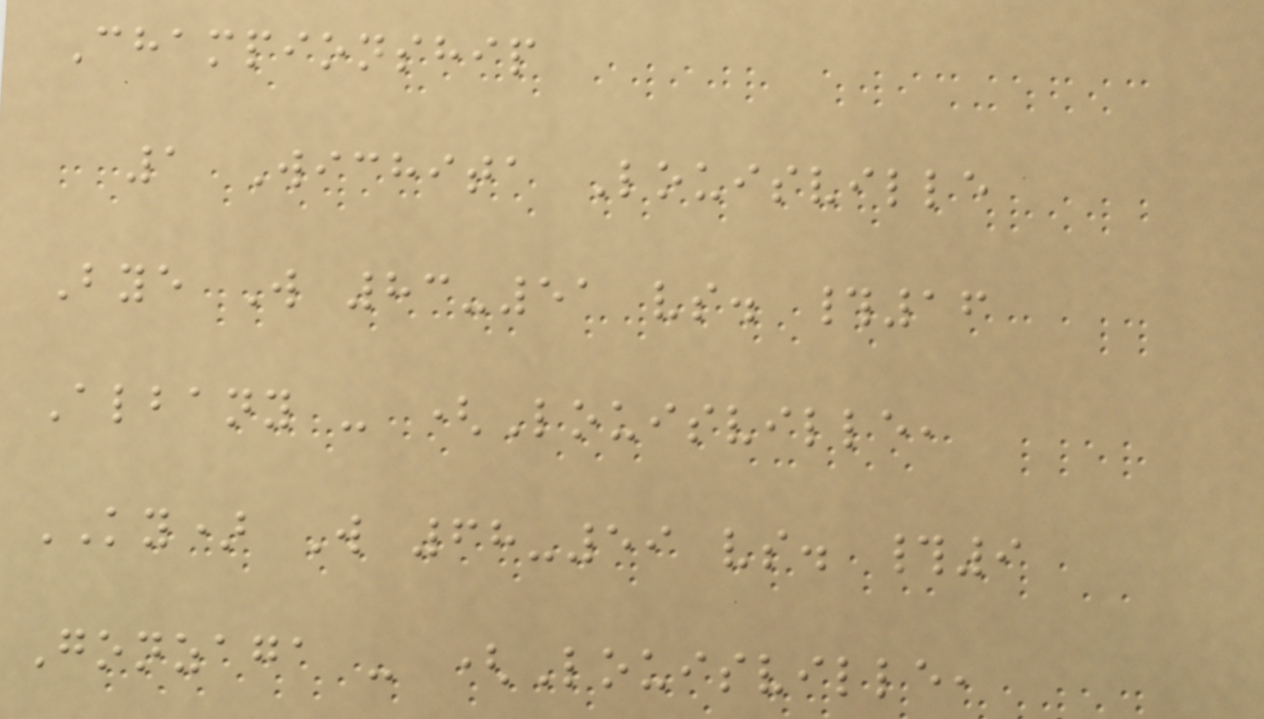Championship
1 Wichita Louisville
Bye W 83-51 vs. #16
Albany - (Louisville,
KY) W 68-59 vs. #9
Gonzaga - (Louisville,
